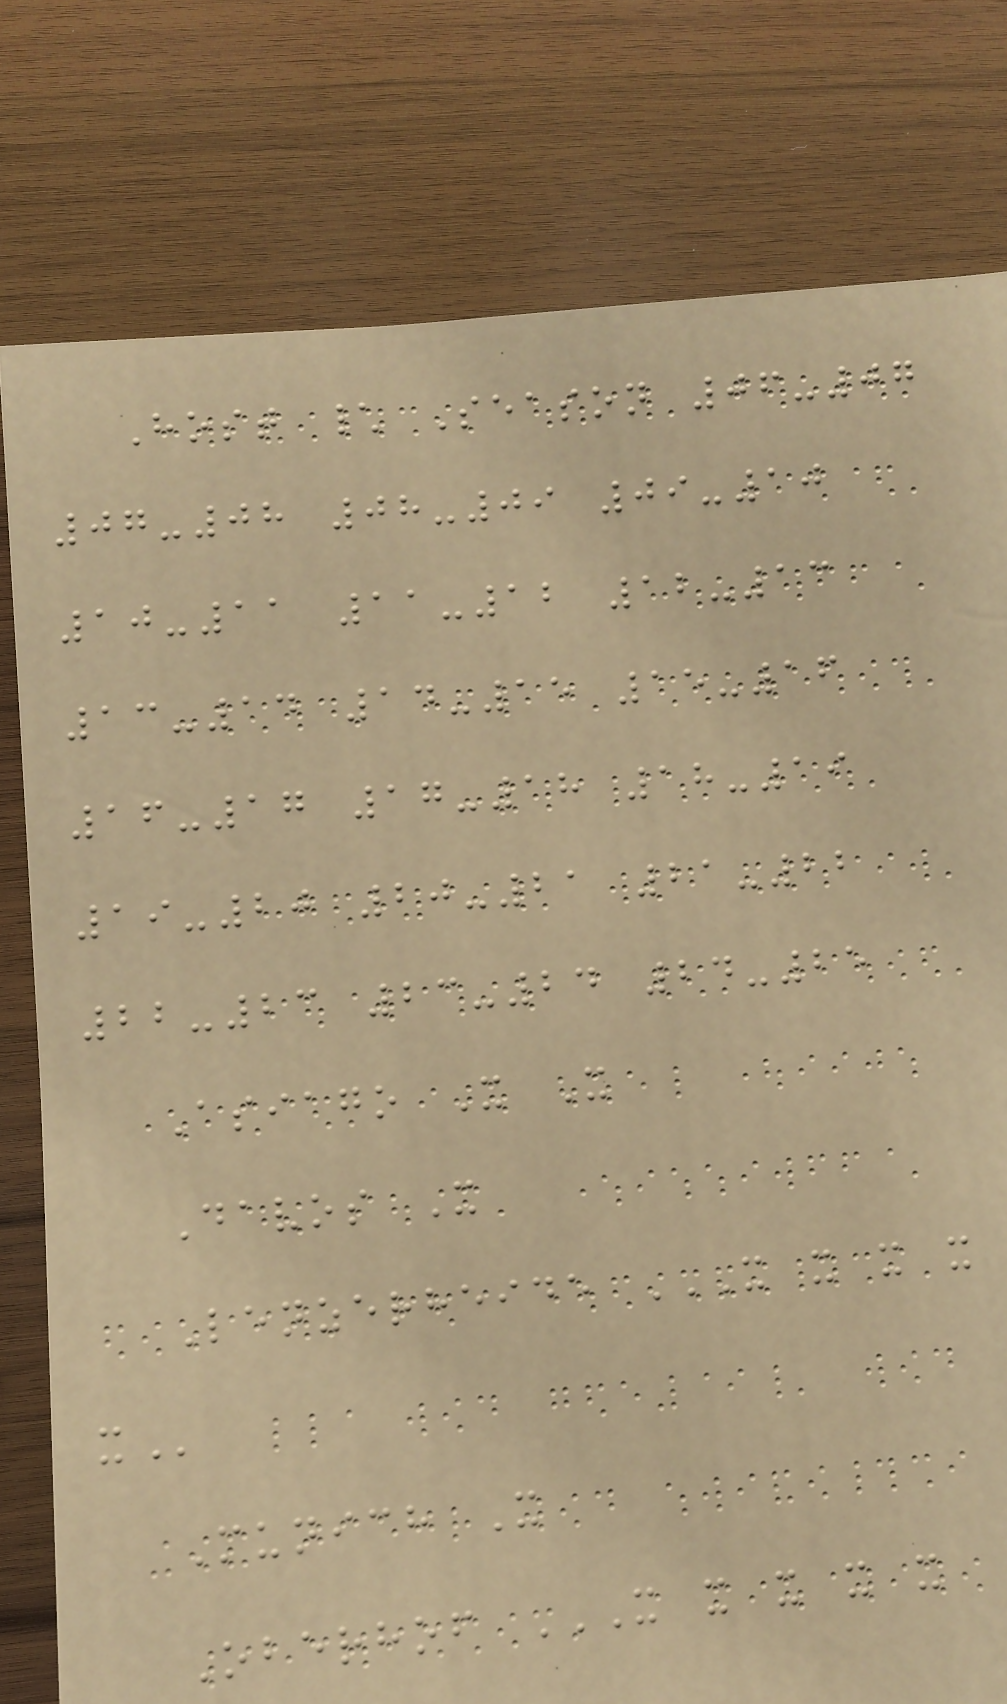Host \ Season 06-07
07-08 08-09 09-10
10-11 11-12 12-13
13-14 14-15 15-16
16-17 17-18 18-19
19-20 20-21 21-22
22-23 23-24 24-25
Asiago X X
Davos X
Lenzerheide X X X X
X
Munich X
Oberhof X X X X X
